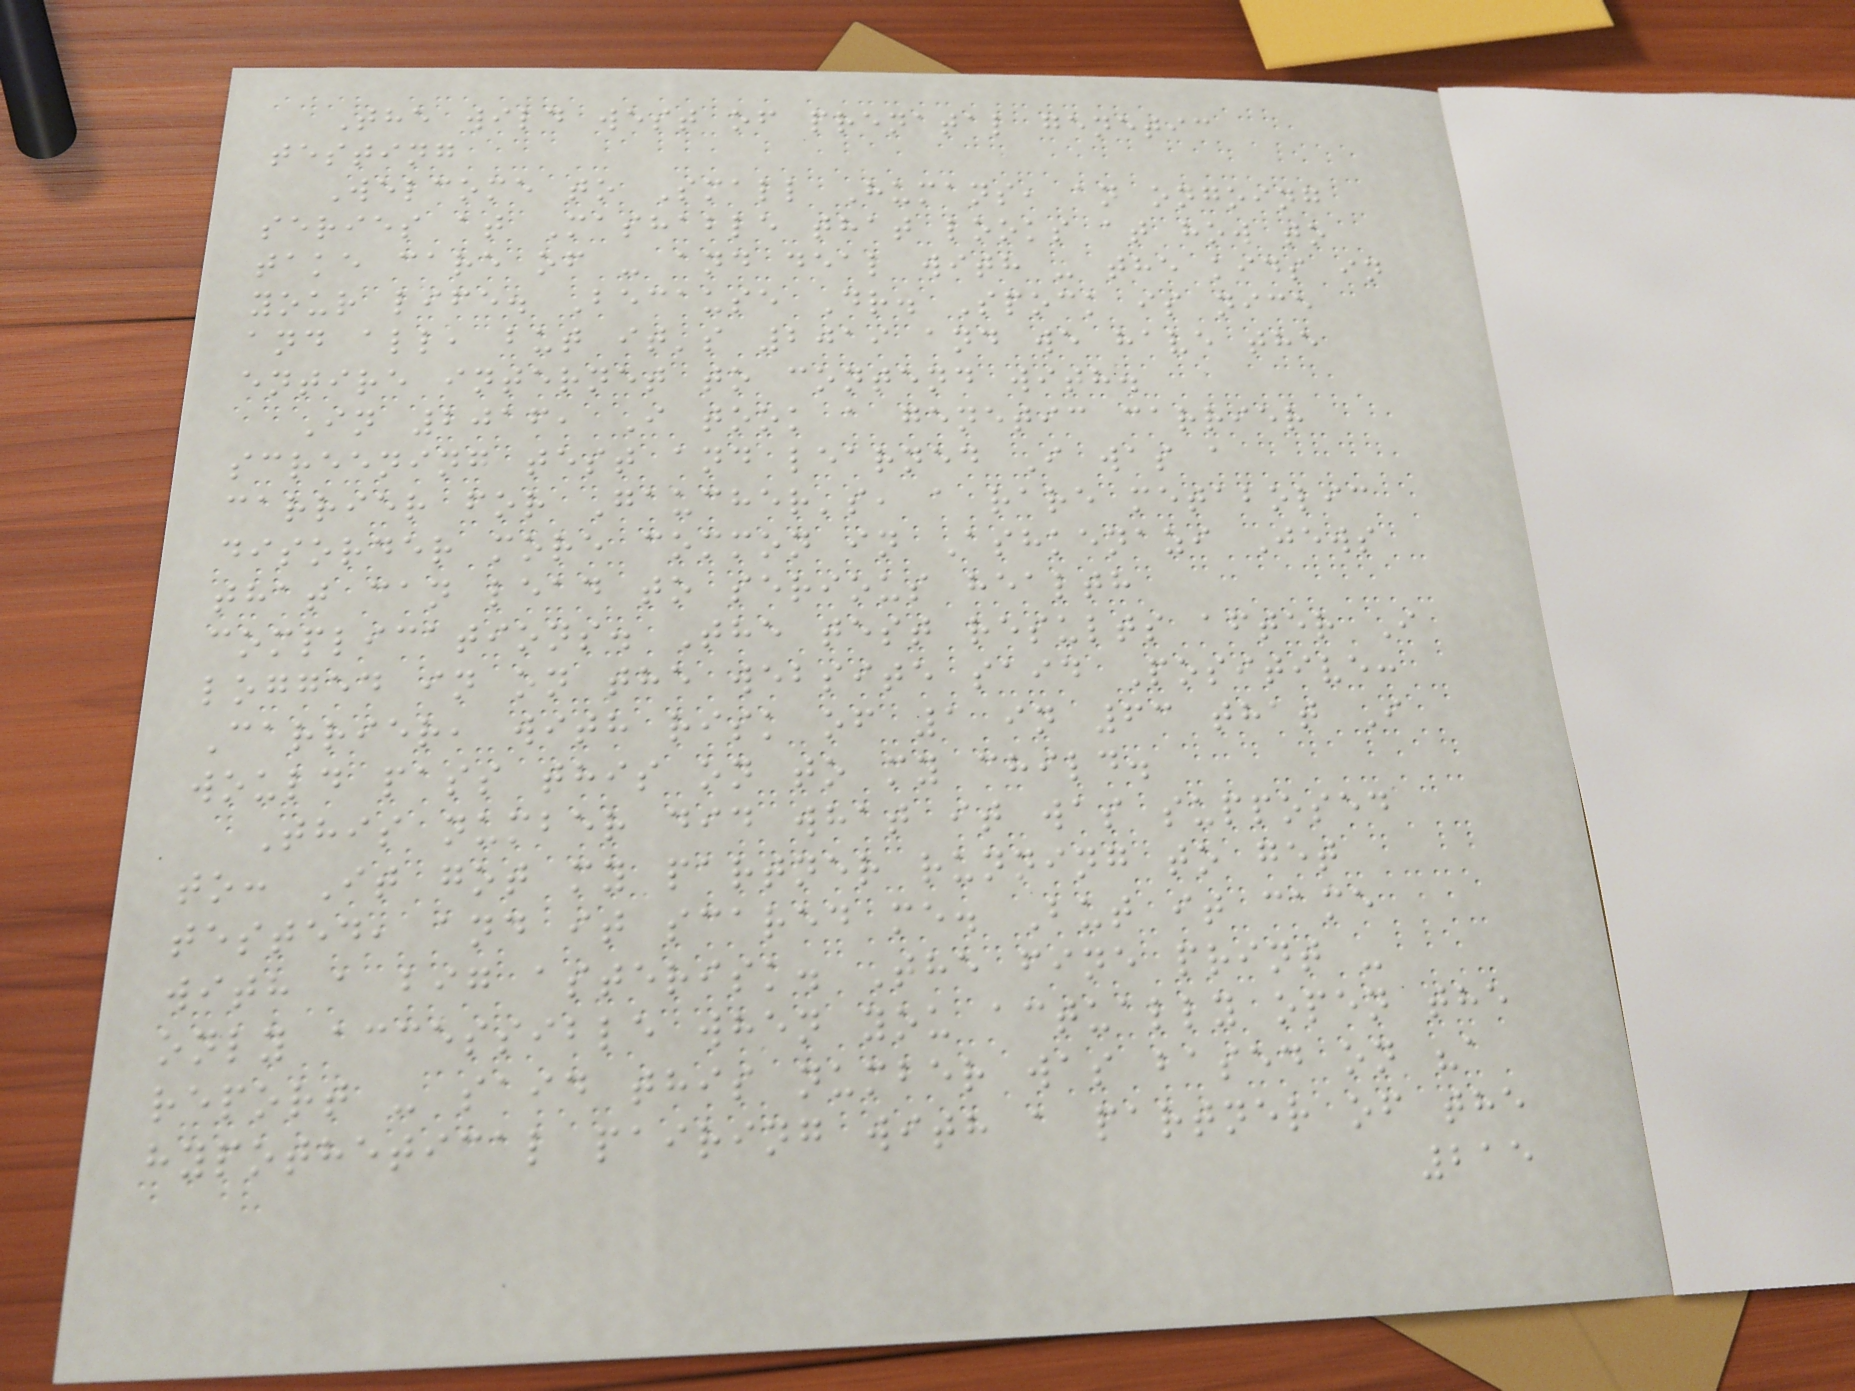The wild west of prenatal genetic
testing
Welcome to Small Humans, an ongoing
series at Mashable that looks at how to
take care of - and deal with - the kids in
your life. Because Dr. Spock is nice
and all, but it's 2019 and we have the
entire internet to contend with.
In 2016, I took a genetic carrier
screening test and learned I was a
carrier for Gaucher's, a rare metabolic
disorder more common in Ashkenazi Jews
that can lead to serious health
complications. The test results after I
logged in on the website said Positive:
Carrier, with risk of 1 in 63 that I
would pass this on to my child.
This number did what it was supposed
to: It got my partner running to get
tested, and it scared me. But it came
with a big asterisk. The fine print -
only accessible when you actually open the
report - said this number was based on "a
hypothetical pairing with a partner of the
215
